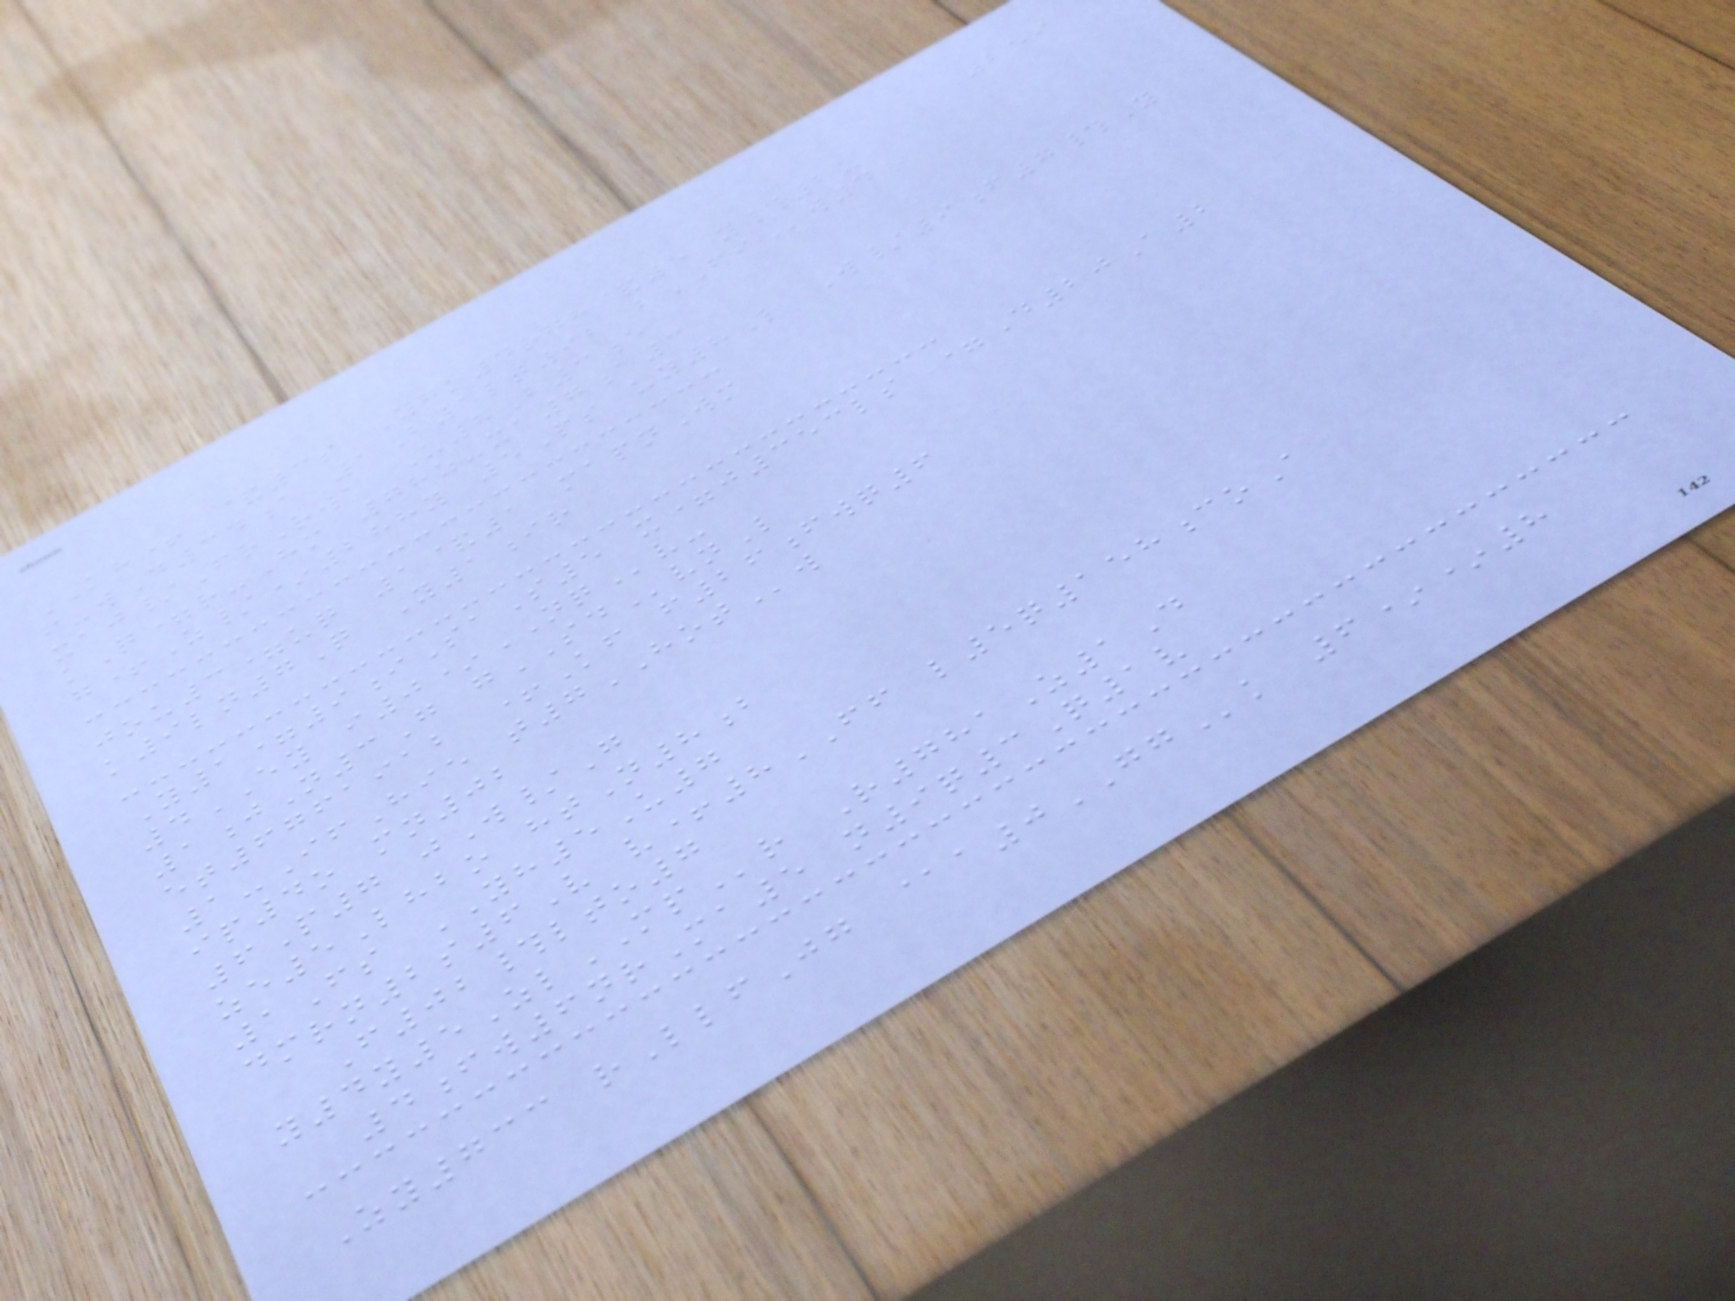259
KH+ &3s Ygk4rgh&5 y#2u
f-wD34a 1B1lt92 bFIw4
xaj/FrRwa U8B3e
kQ=r-Hm 78z-xa7a3
g+Z/*288y 5Ps uy8L W/9f7#Y
jou3=uq 1&1 mapnWm
k9ln7Q Y1ir
Y1=9iSaS5 x=j353ls =D20A2
4EY i0*NQv-
1jN3G gSDvnL
et6761912 +Kf f26fwq6
1-IfHie t7HOTw
ip4o mn02
6P7 jW/G
ze5Lhbo htN8b
1Fs YH5U7
dmrn2s6V v+8FF l5q158coA
F02#lto7
y4y5ZlMPr R781Z1D
4fw6nrMa5 n9q3Q1v
Zy733 rLlfJg @a0GGk 6**8
